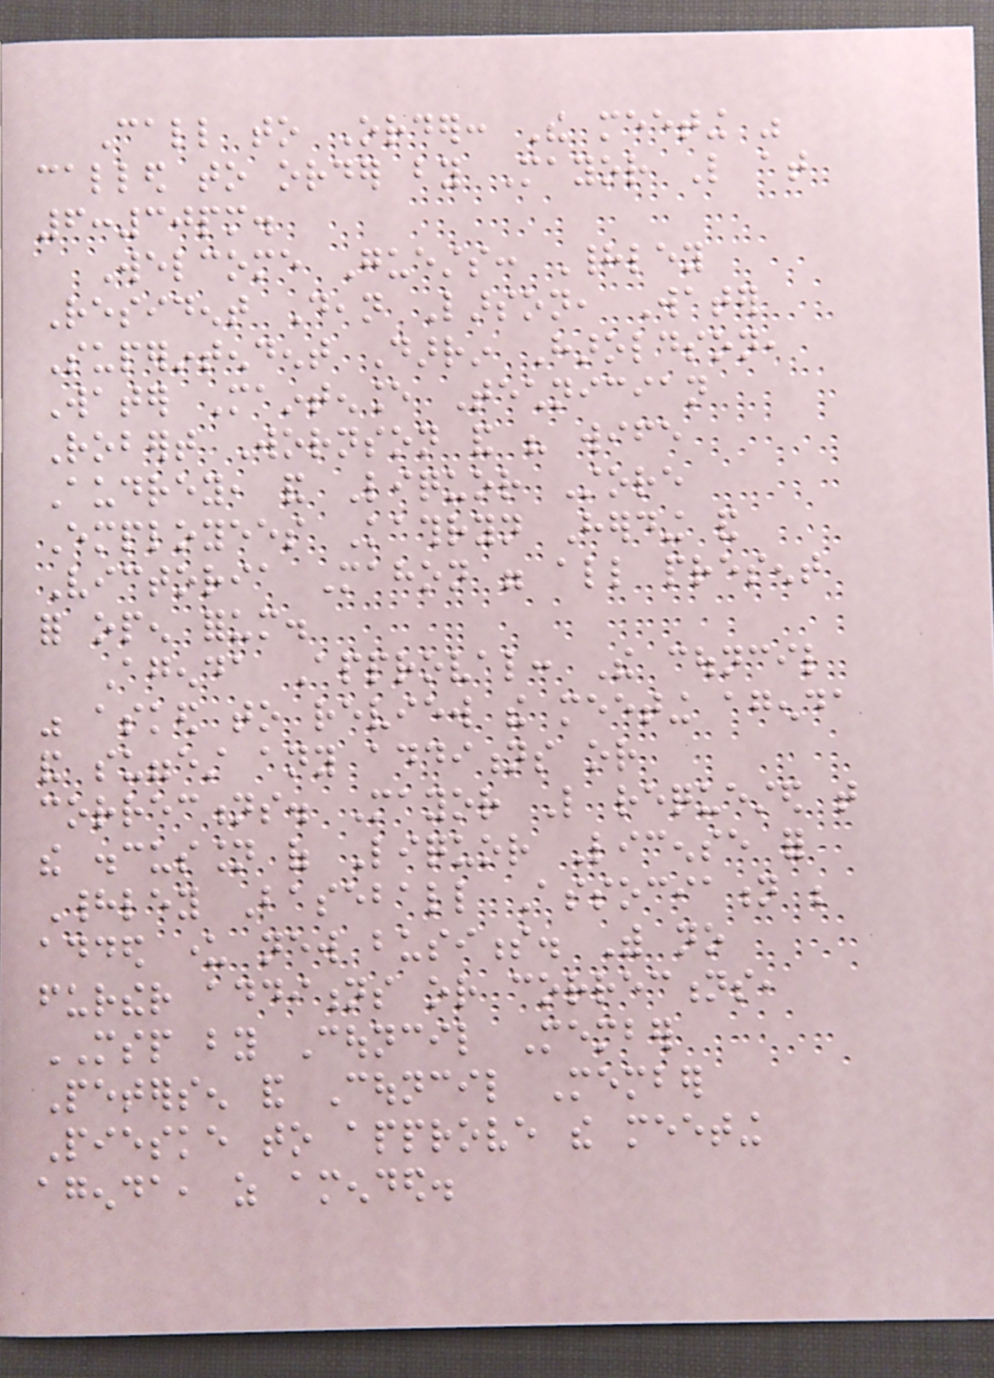Call to Order: The meeting was
called to order by Mayor Like at
6:30pm.
Welcome Guests: Hadley
Resident Dean Larson, Water
Superintendent Darrin Haroldson,
Water Maintenance Technician
Robert Wornson and his wife
Audrey, and Liquor Store
Employees Kathryn Herding and
Victoria Mahon were all present
for open forum.
Agenda Approval: The council
was asked to review the meeting agenda
and suggest any additions or
corrections. Mayor Like requested that
the discussion of Liquor License for
Hadley Baseball Association be
added under new business. With no
further additions or corrections,
MSP by Council Member
Petersen and Council Member
Pieske to approve the meeting
agenda, as amended.
